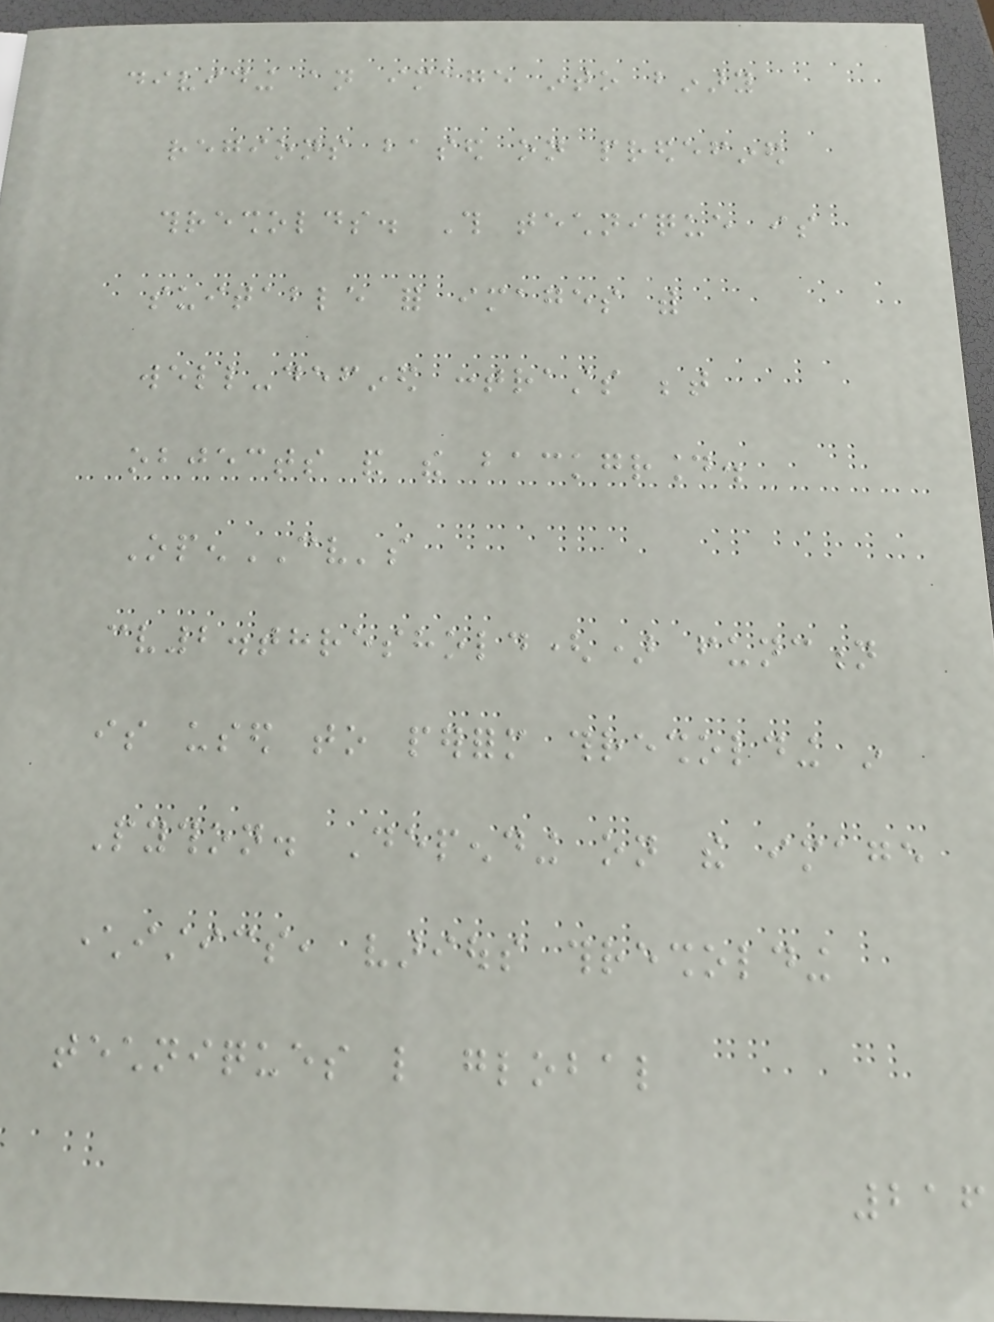dividing an image into binary
regions based on predefined
thresholds. This technique is
suitable for images with
well-defined contrasts between
objects and the background.
OpenCV's
cv2.threshold() function
is used to perform thresholding in
Python. Depending on the image
characteristics, various thresholding
techniques like global
216
